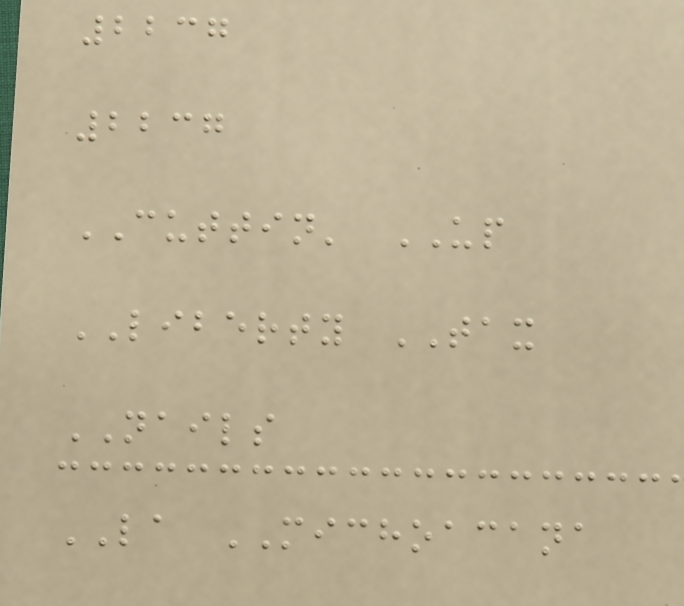2237
2237
CUTTIN' UP
LIBERTY TAX
NAILS
LA MICHOACANA
